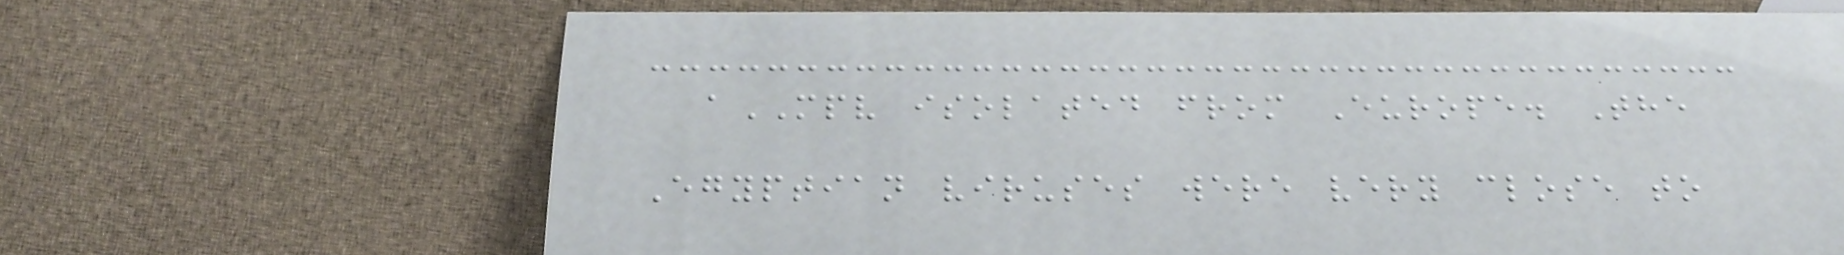aMPV isolated from Europe. The
Egyptian viruses were very close to
